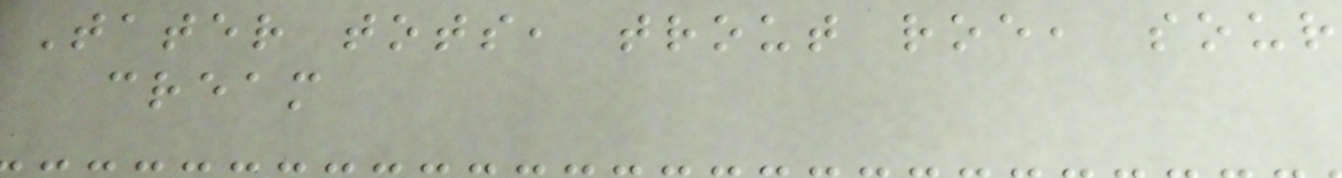Tater tots, trout roe, sour
cream
